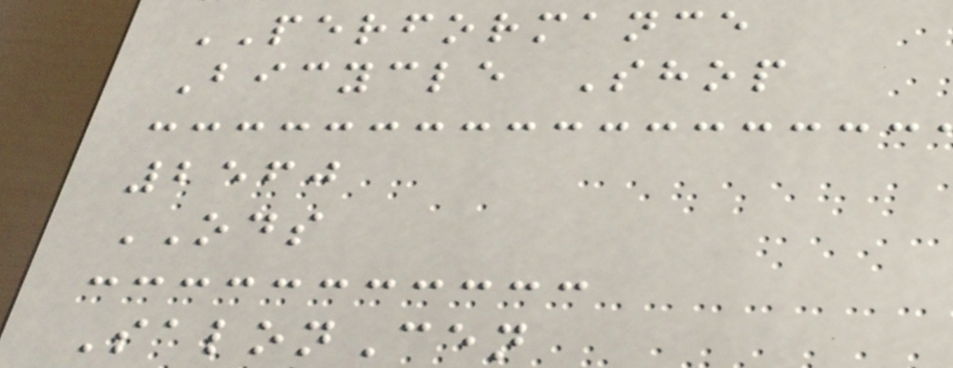PERFORMANCE
Bicycle Shop
2560
ODS
SalonCen
